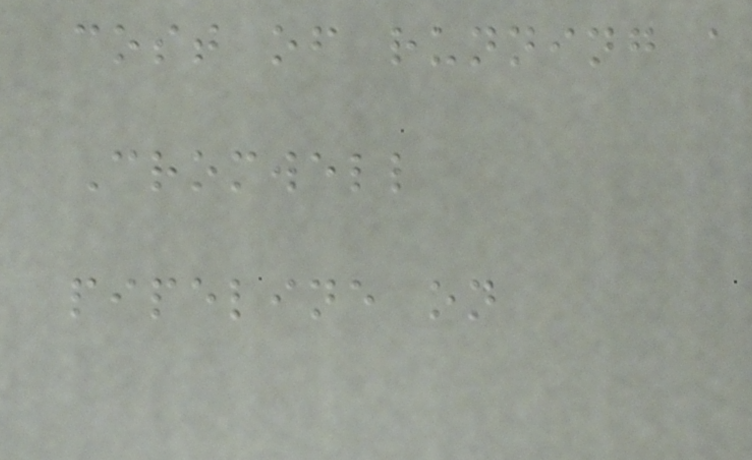cost of running a
Cromwell
pipeline on
